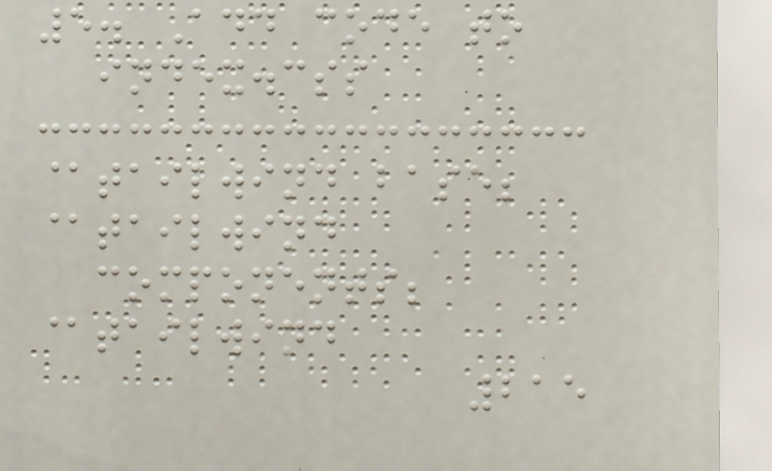5. Add code to
index.css
@tailwind base;
@tailwind
components;
@tailwind
215
